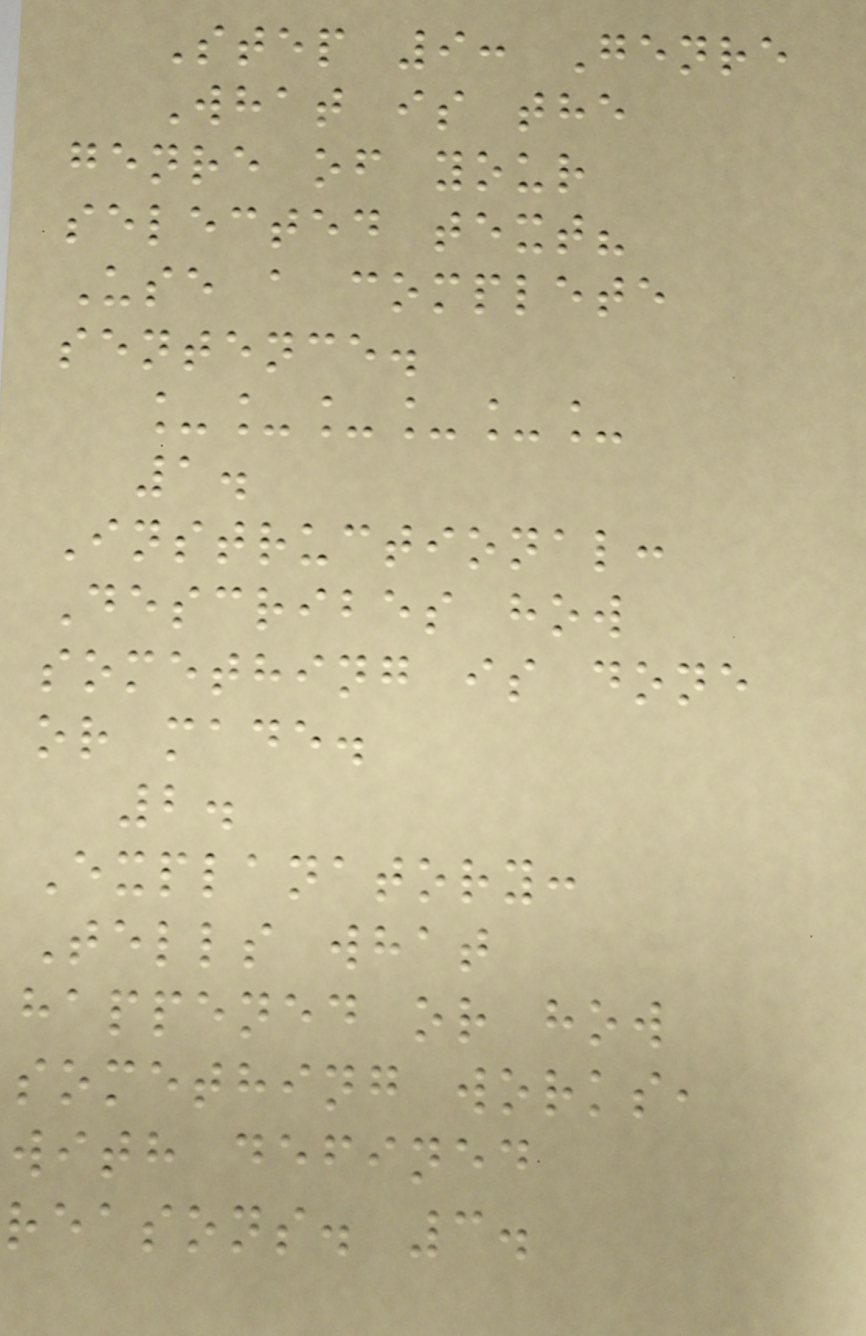Step 9: Genre
What is the
genre of your
selected text?
Use a complete
sentence.
______
1.
Instructional:
Describes how
something is done
or made.
2.
Explanatory:
Tells what
happened or how
something works,
with defined
reasons. 3.
